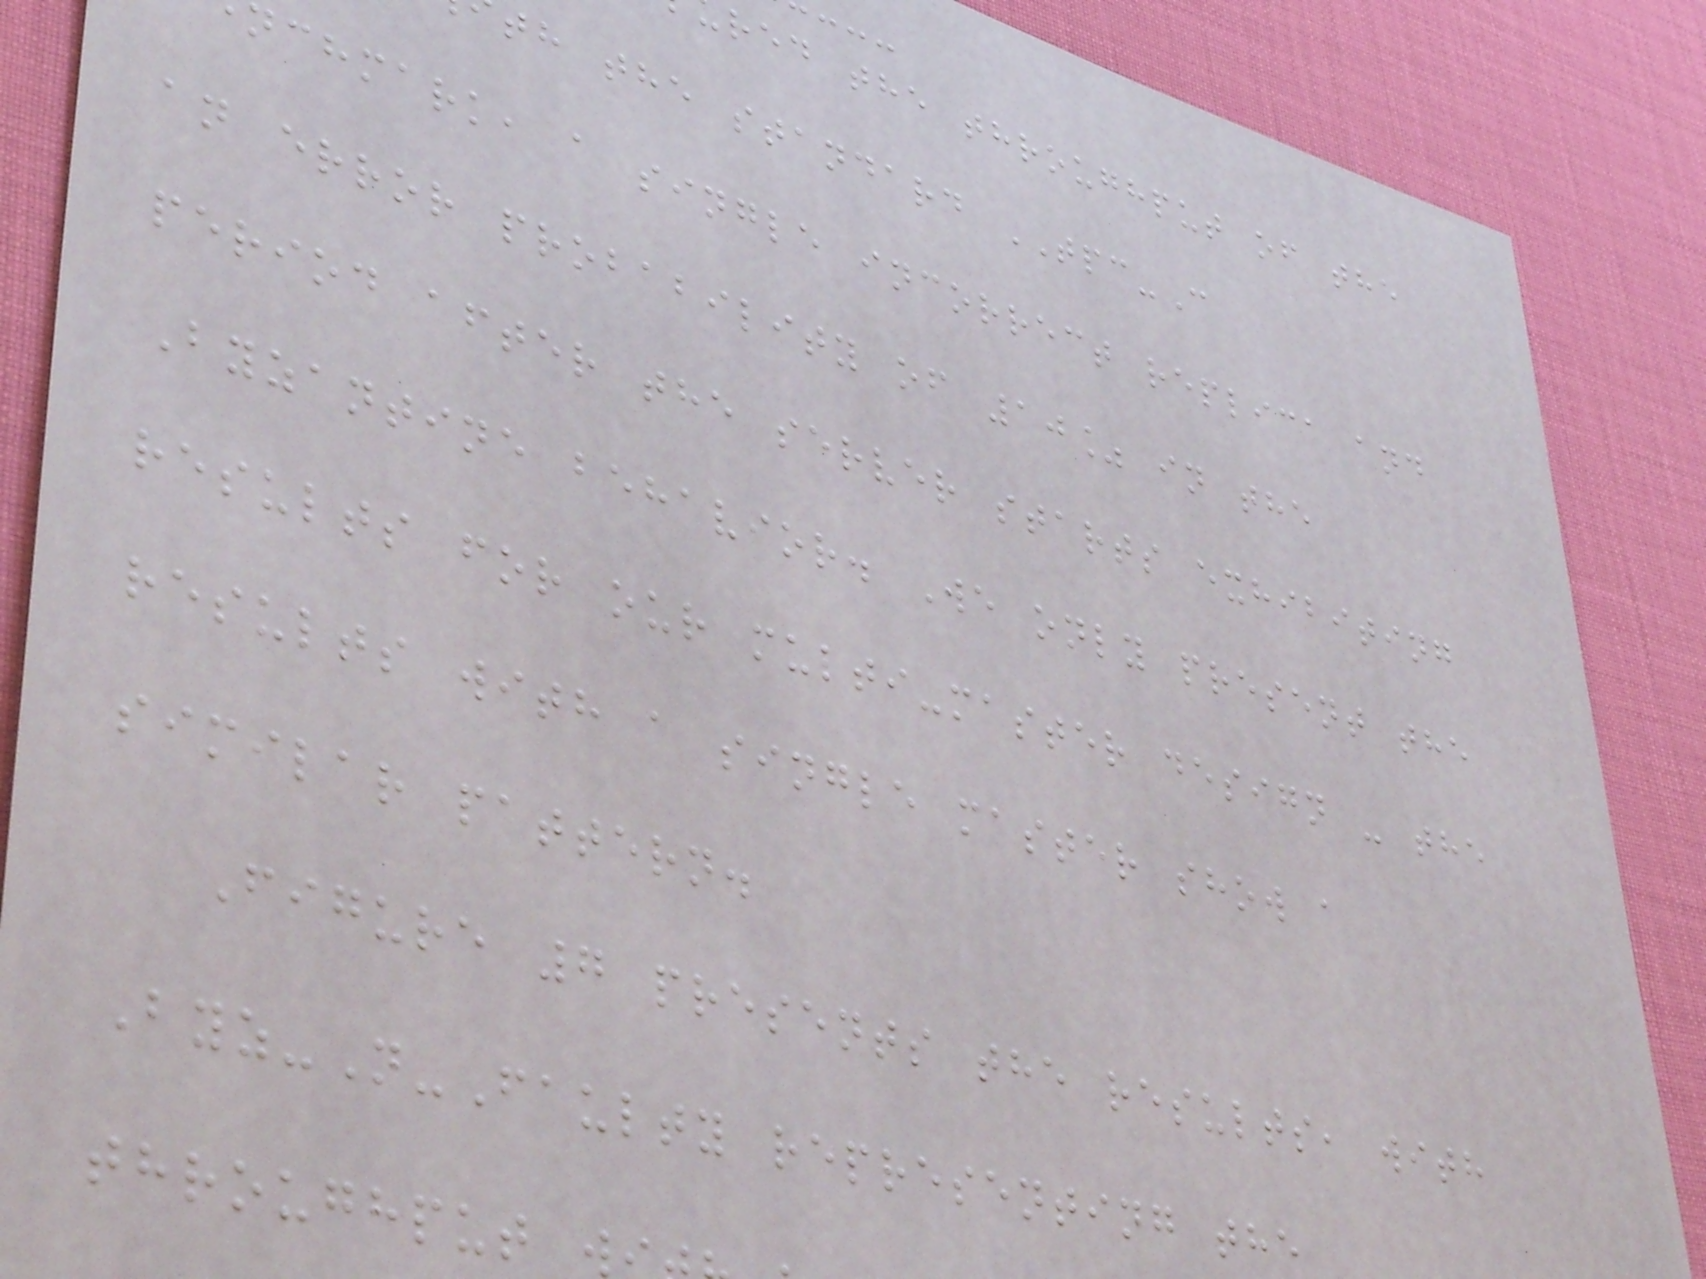red the throughput of the
th the standard TPC-C
nchmark, a single incorrect replica and
an error probability of 10% in the
period after the server starts exhibiting
Byzantine behavior. We only present the
results for our multi-master design - the
results with a single master show a
similar pattern.
Figure 7 presents the results, with
Byz-N-Faulty representing the
throughput w
